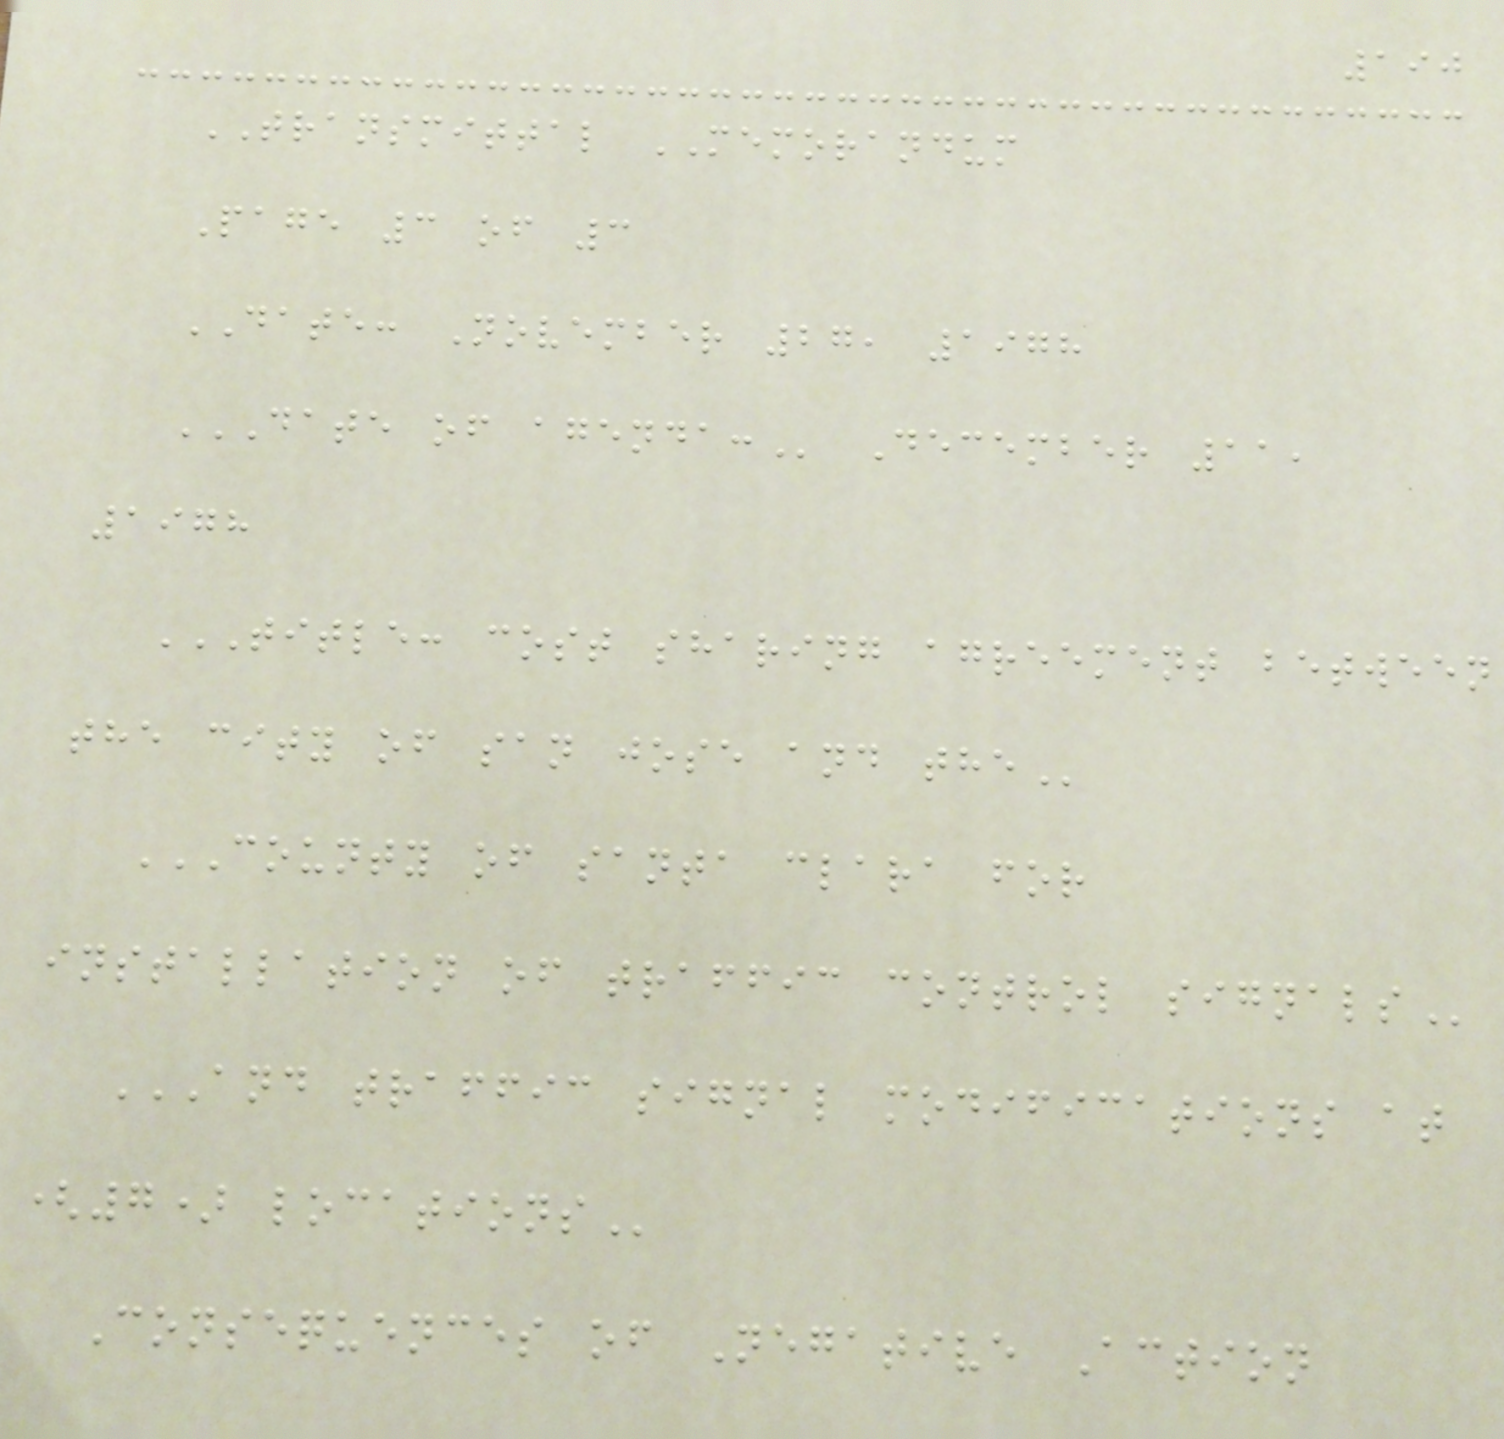190
TRANSMITTAL MEMORANDUM
Page 3 of 3
DATE: November 27, 1978
DATE OF AGENDA: December 11,
1978
TITLE: COST SHARING AGREEMENT BETWEEN
THE CITY OF SAN JOSE AND THE
COUNTY OF SANTA CLARA FOR
INSTALLATION OF TRAFFIC CONTROL SIGNALS
AND TRAFFIC SIGNAL MODIFICATIONS AT
(7) LOCATIONS
Consequences of Negative Action
